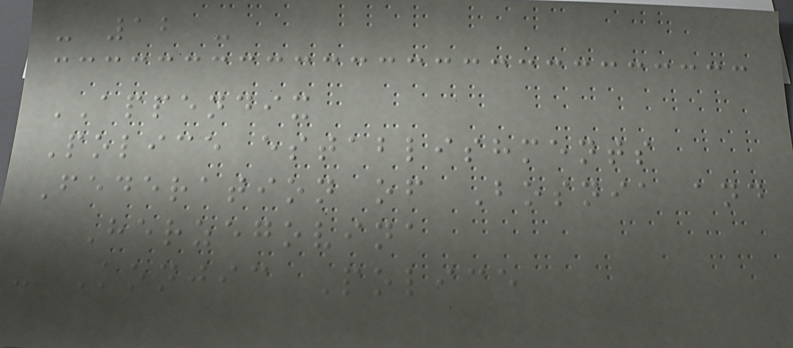- 12 -
APPENDIX
Police establishments
Federation of Bosnia and
Herzegovina
- Konjic Police
